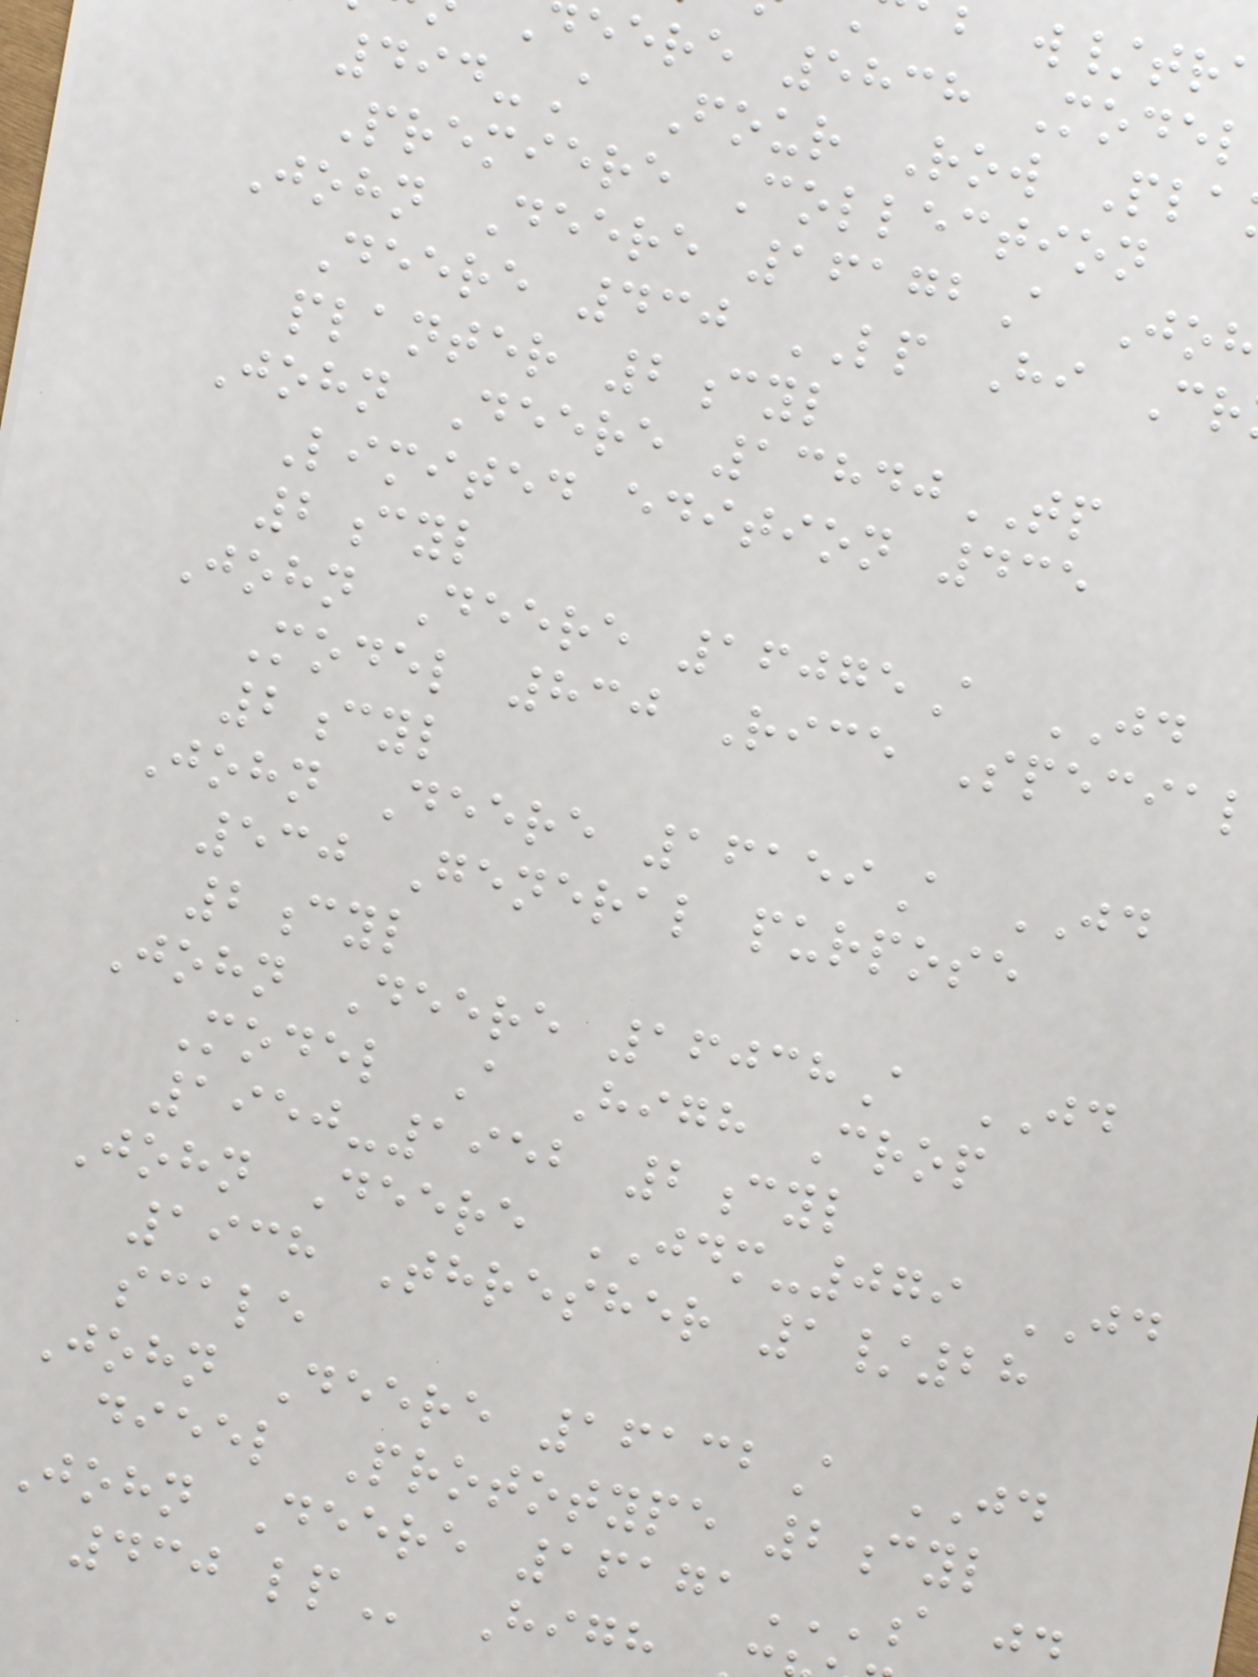eere 5838 Model
494-A Four Row Pla
Premiere Collection
John Deere 16172A Joh
Deere 430 LP Hi Cr
planter 2cyl
John Deere 13840TP
Limited edition 435
2cyl
John Deere 16075A JD
Model 830 Rice Special
2cyl
John Deere 16159A JD
530 General purpose
2cyl
John Deere 16038A JD
Model A High Crop
1950-1952 2cyl
John Deere JDM-079 JD
1938 Thresher 1/28
scale
John Deere 16132A JD
dieel Prototype 2cyl
